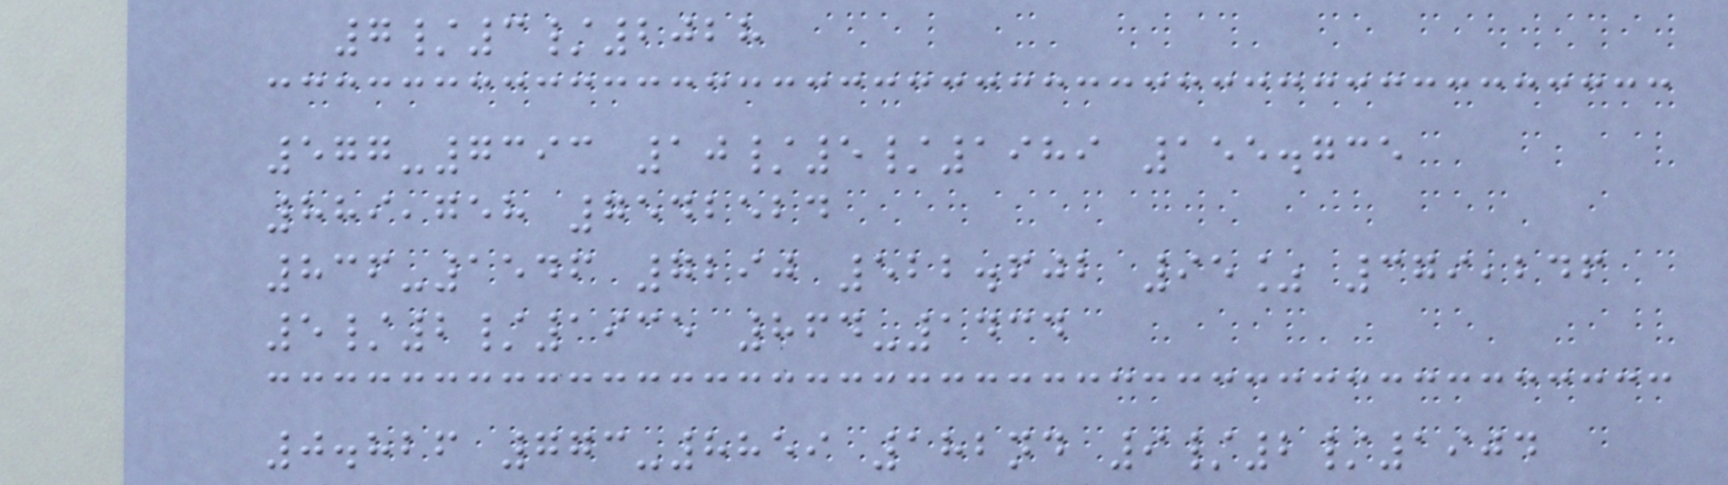7/3/2028
577-7393 10/5/1989 155.735
889,758 7542524
836-1546 7290 522.602 95% 379,246
5/2/1935 864-1434
0.826 773-8859 182nd 9/2/1904
